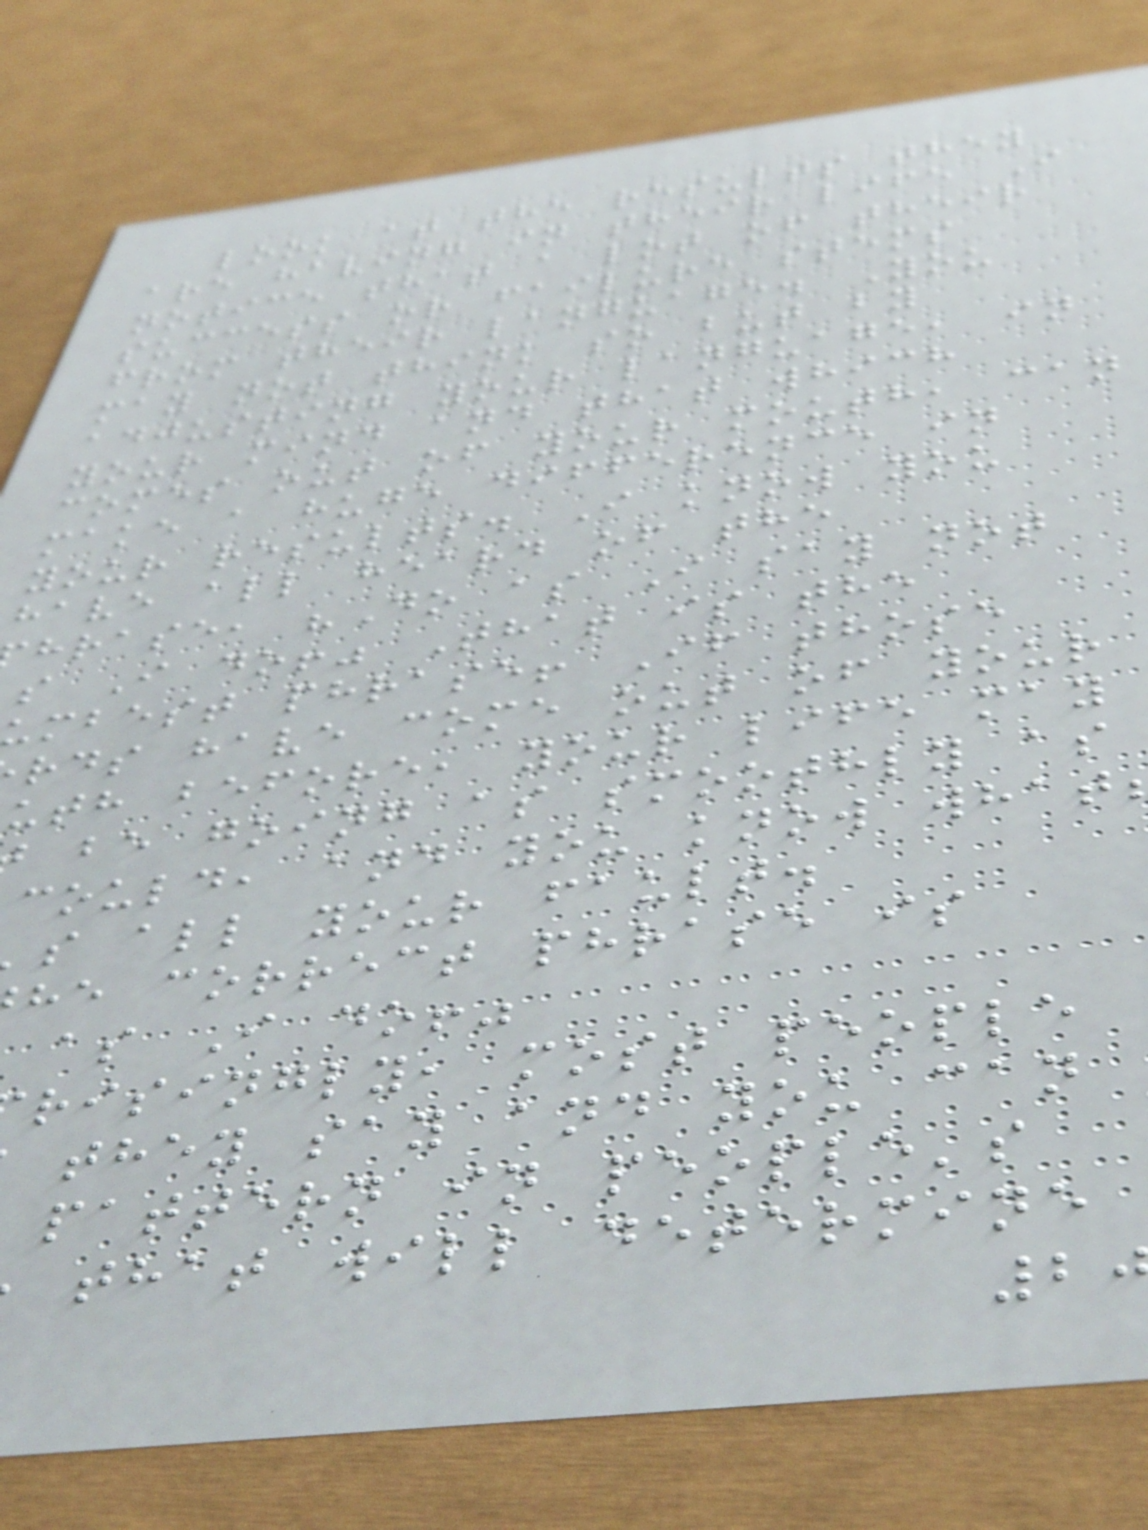look at the results they
are having in their life I
notice that a lot of their
success or failure stems
from their language. You
may not think so but by
adjusting your language, in
your mind and that which
comes out of your mouth, can
make a huge difference in
your results. I know you
have all heard of the
hrase, "Do as I say not
s I do!" That is the
umbest phrase! If those
rds have come out of your
uth before, your life may
be going as smoothly as
could, and you know what
s all your fault.
he correct phrase is
as I do!"
risingly, most people
they say and you can
pattern in people's
that will determine
